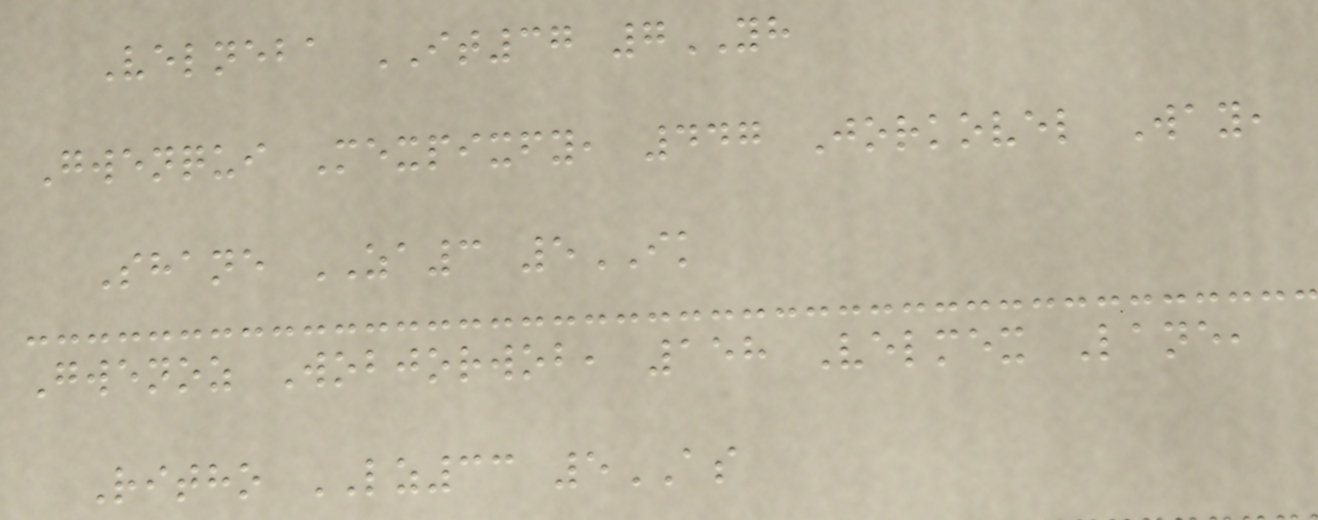Velneba IT37 7YH
Gwenqui Mexpixfy, 447 Jorkovel Way,
Shane ZA3 5IK
Gwenoz Wobjorwob, 158 Velmex Lane,
Ritho LZ33 5AS
